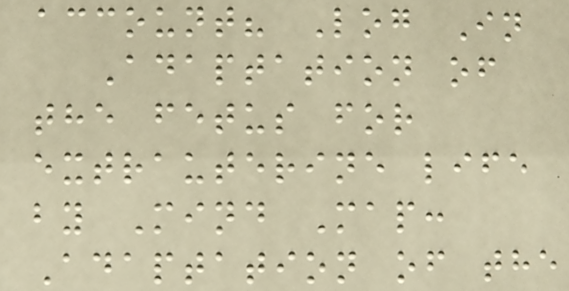account? Log In
Adaptation of
the fetus for
extrauterine life
by Mind Map:
Adaptation of the
